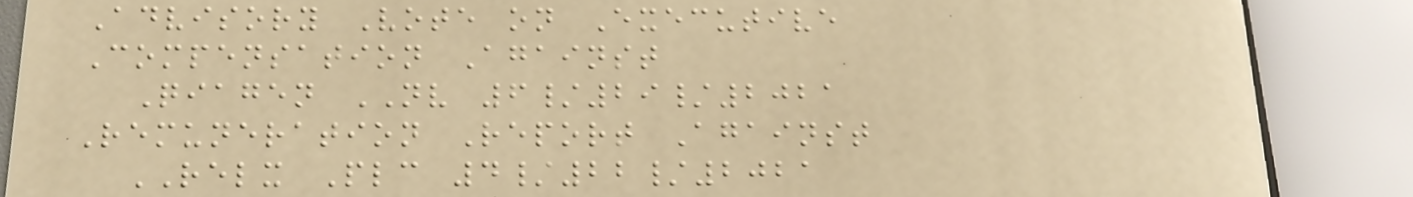Advisory Vote on Executive
Compensation Against
Qiagen NV 6/29/2021
Remuneration Report Against
RELX Plc 4/22/2021
